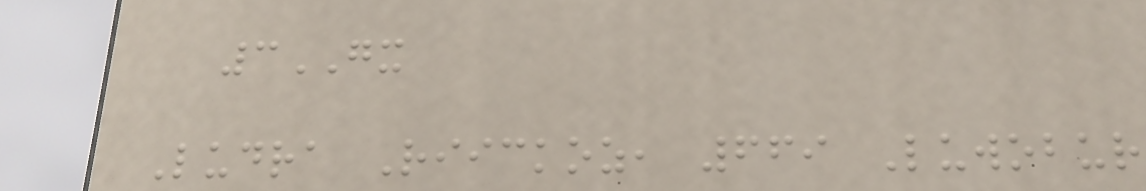3GX
Ludra Riickoz, 669 Luwobur
